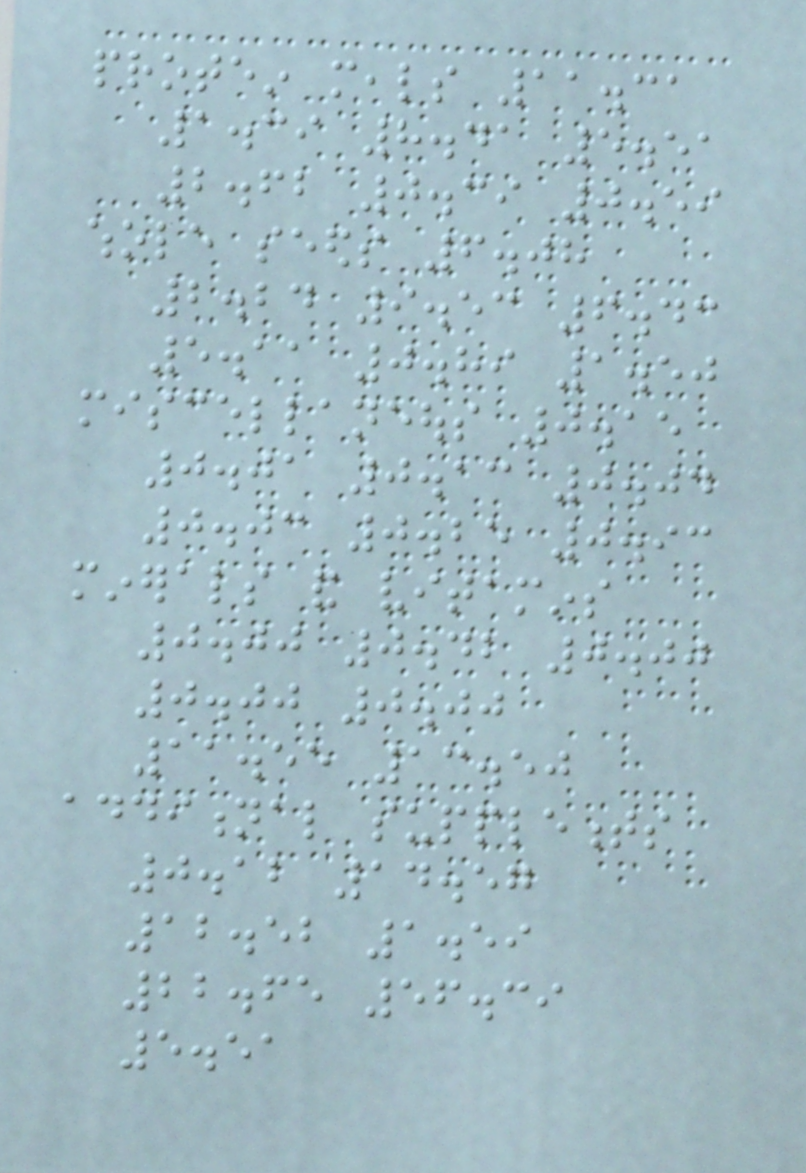protein meals 11.31
1.39 8.41 5.51
2.62 0.39 0.59
whole seeds 6.08
2.24 9.53 6.43
5.11 0.89 1.50
miscellaneous 0.15
0.01 0.13 0.04
0.03 0.25 0.93
minerals and vitamins
0.00 0.42 0.00
0.00 0.00
11.55 13.50
additional supplements
0.12 14.57
12.52 1.59
22.65 56.39
5.51
